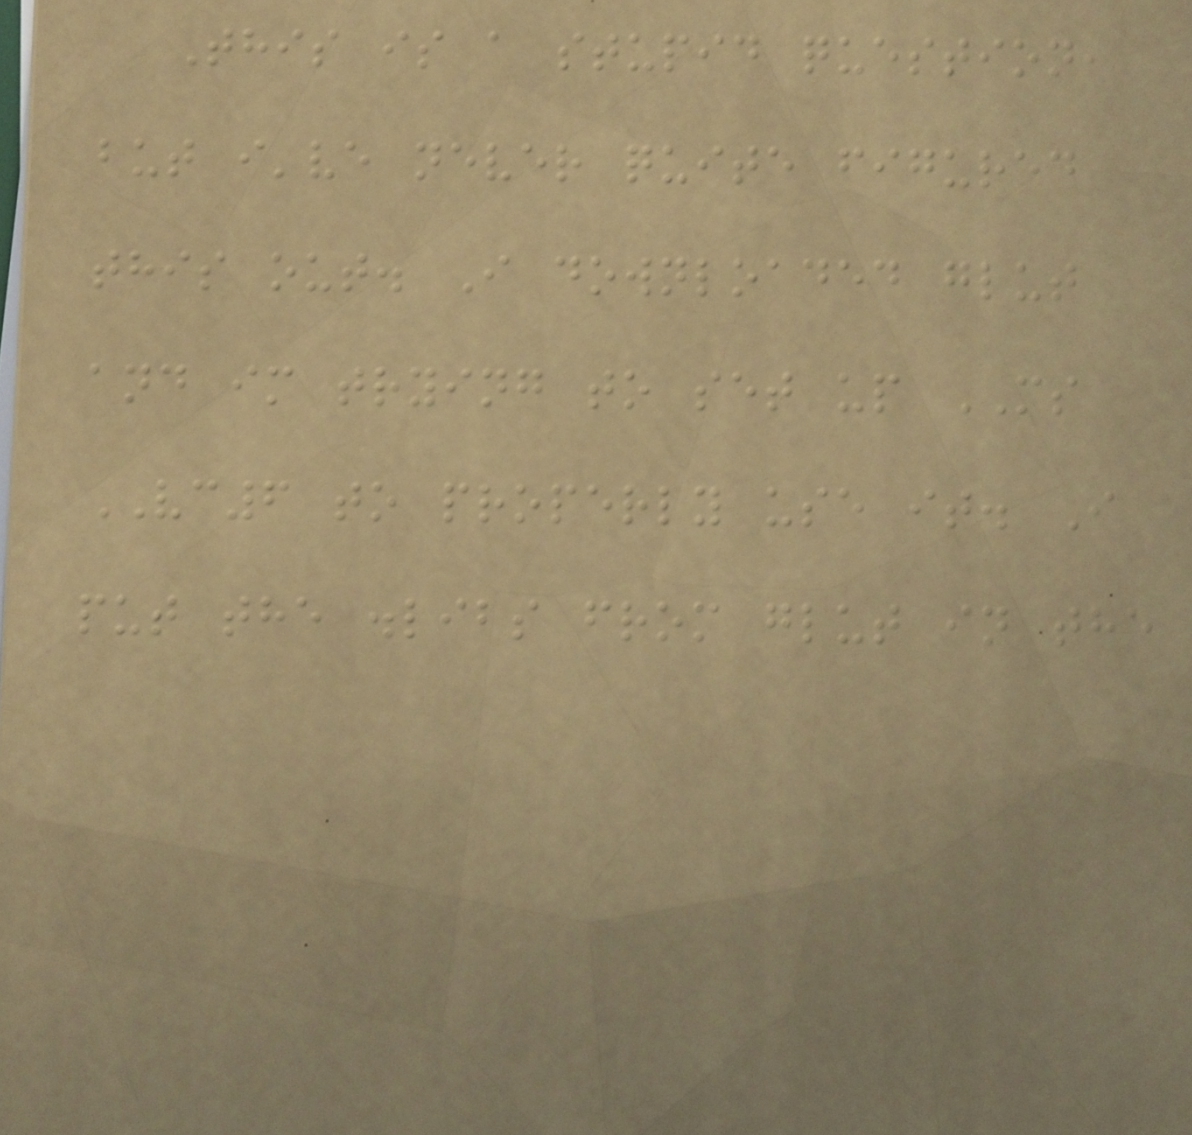This is a stupid question,
but i've never quite figured
this out. I downloaded glut
and im trying to set up MS
VC6 to properly use it. I
put the .libs from glut in the
